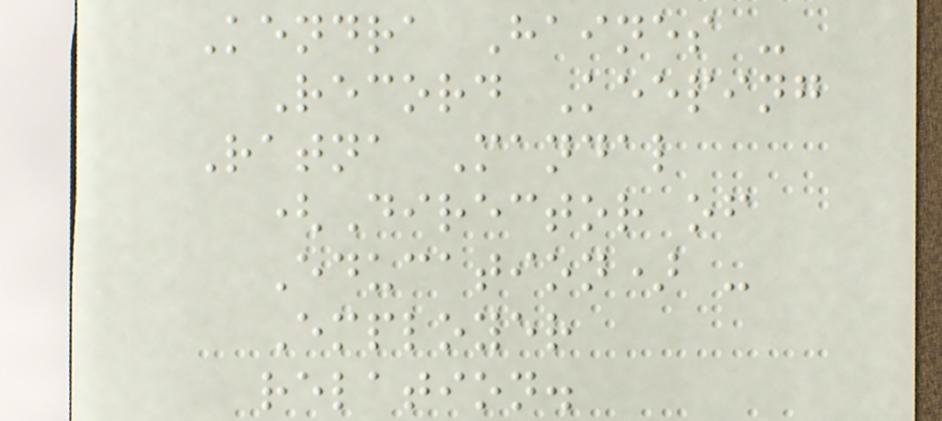Kendra Haines -
Record Keeping
Ratna Mandal
(Director of
Education) -
Employer
relation.
